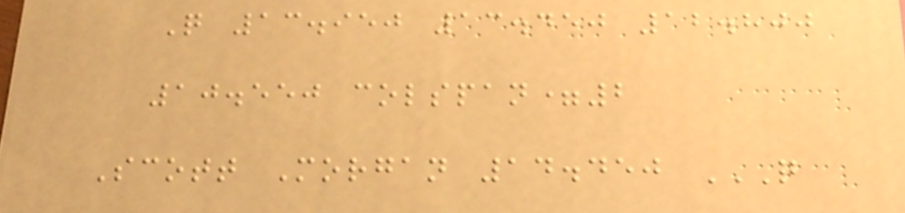Q 13.950 13.450 12.800
10.550 colspan=2
Scott Morgan 14.450 Q
